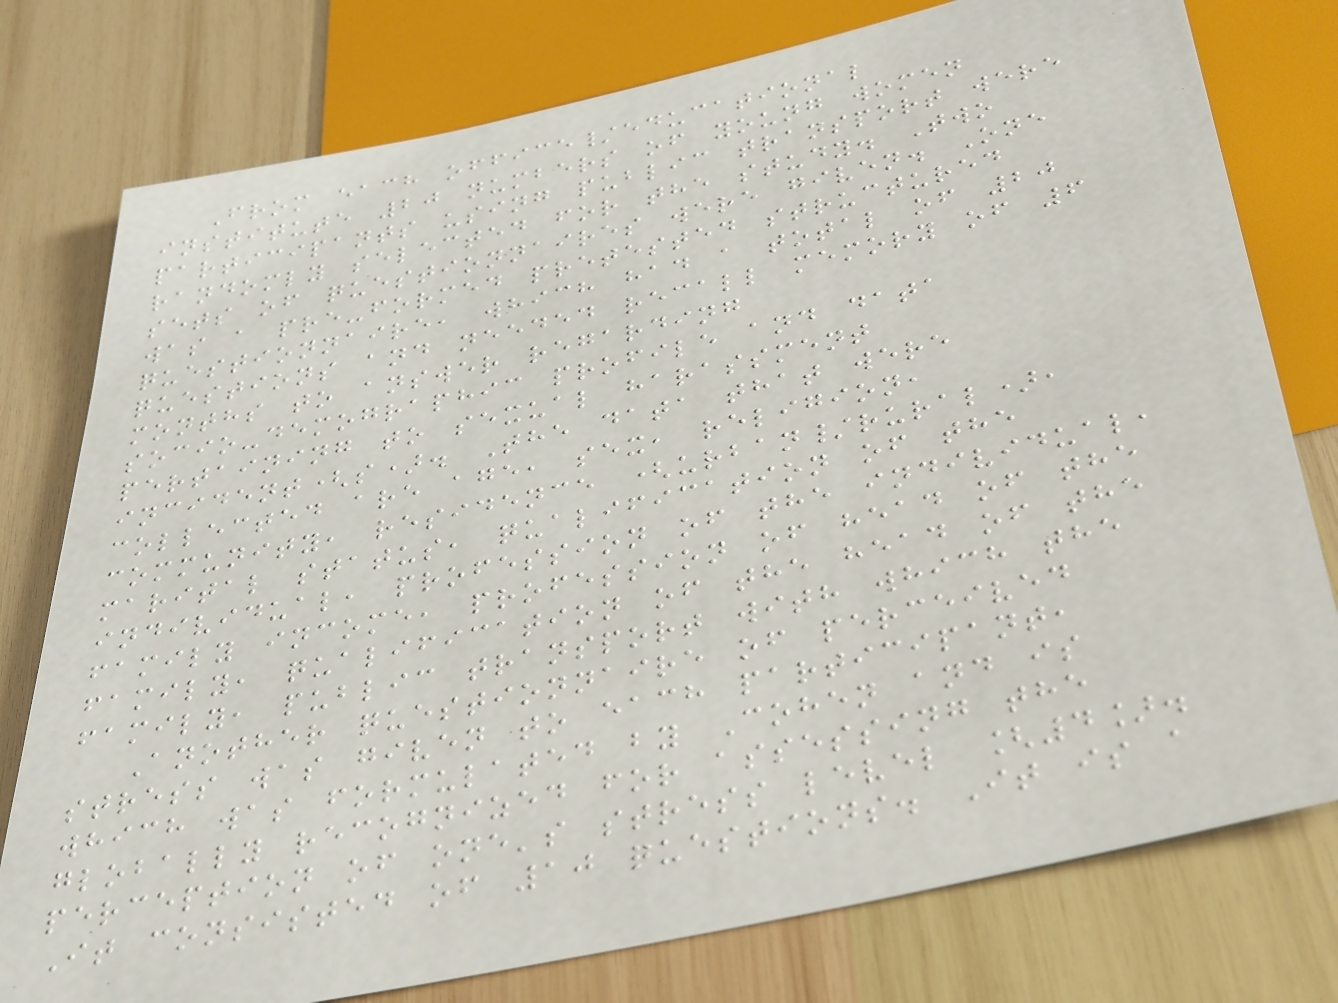From each office/educational
institute 20 numbers of young women
participants using public transport were
randomly selected for the study. Two
sets of questionnaires were given. One
was a pre-formed pretested structured
questionnaire, which had a total of 20
questions and needed recall memory of 6
months to answer regarding
socio-demographic profile and data
pertaining to sexual harassment
incident(s). The data that were
collected are age, sex, religion,
community, residence (urban/rural),
marital status, qualification of the
individual, profession of the individual,
family income, profession of head of the
family, qualification of the head of the
family, public transport with which the
Another questionnaire of perceived
stress was given to each participant,
which was formulated by Cohen and is
globally recognized for assessing the
perception of one's stress level [4].
It consisted of 10 questions. It is a
